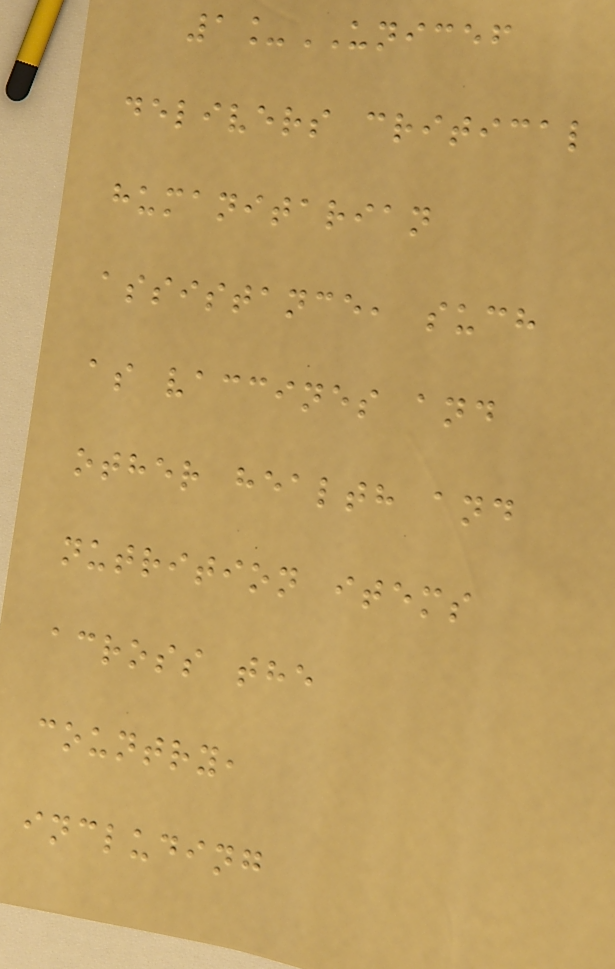1_UNICEF
delivers critical
humanitarian
assistance, such
as vaccines and
other health and
nutrition items
across the
country,
including
